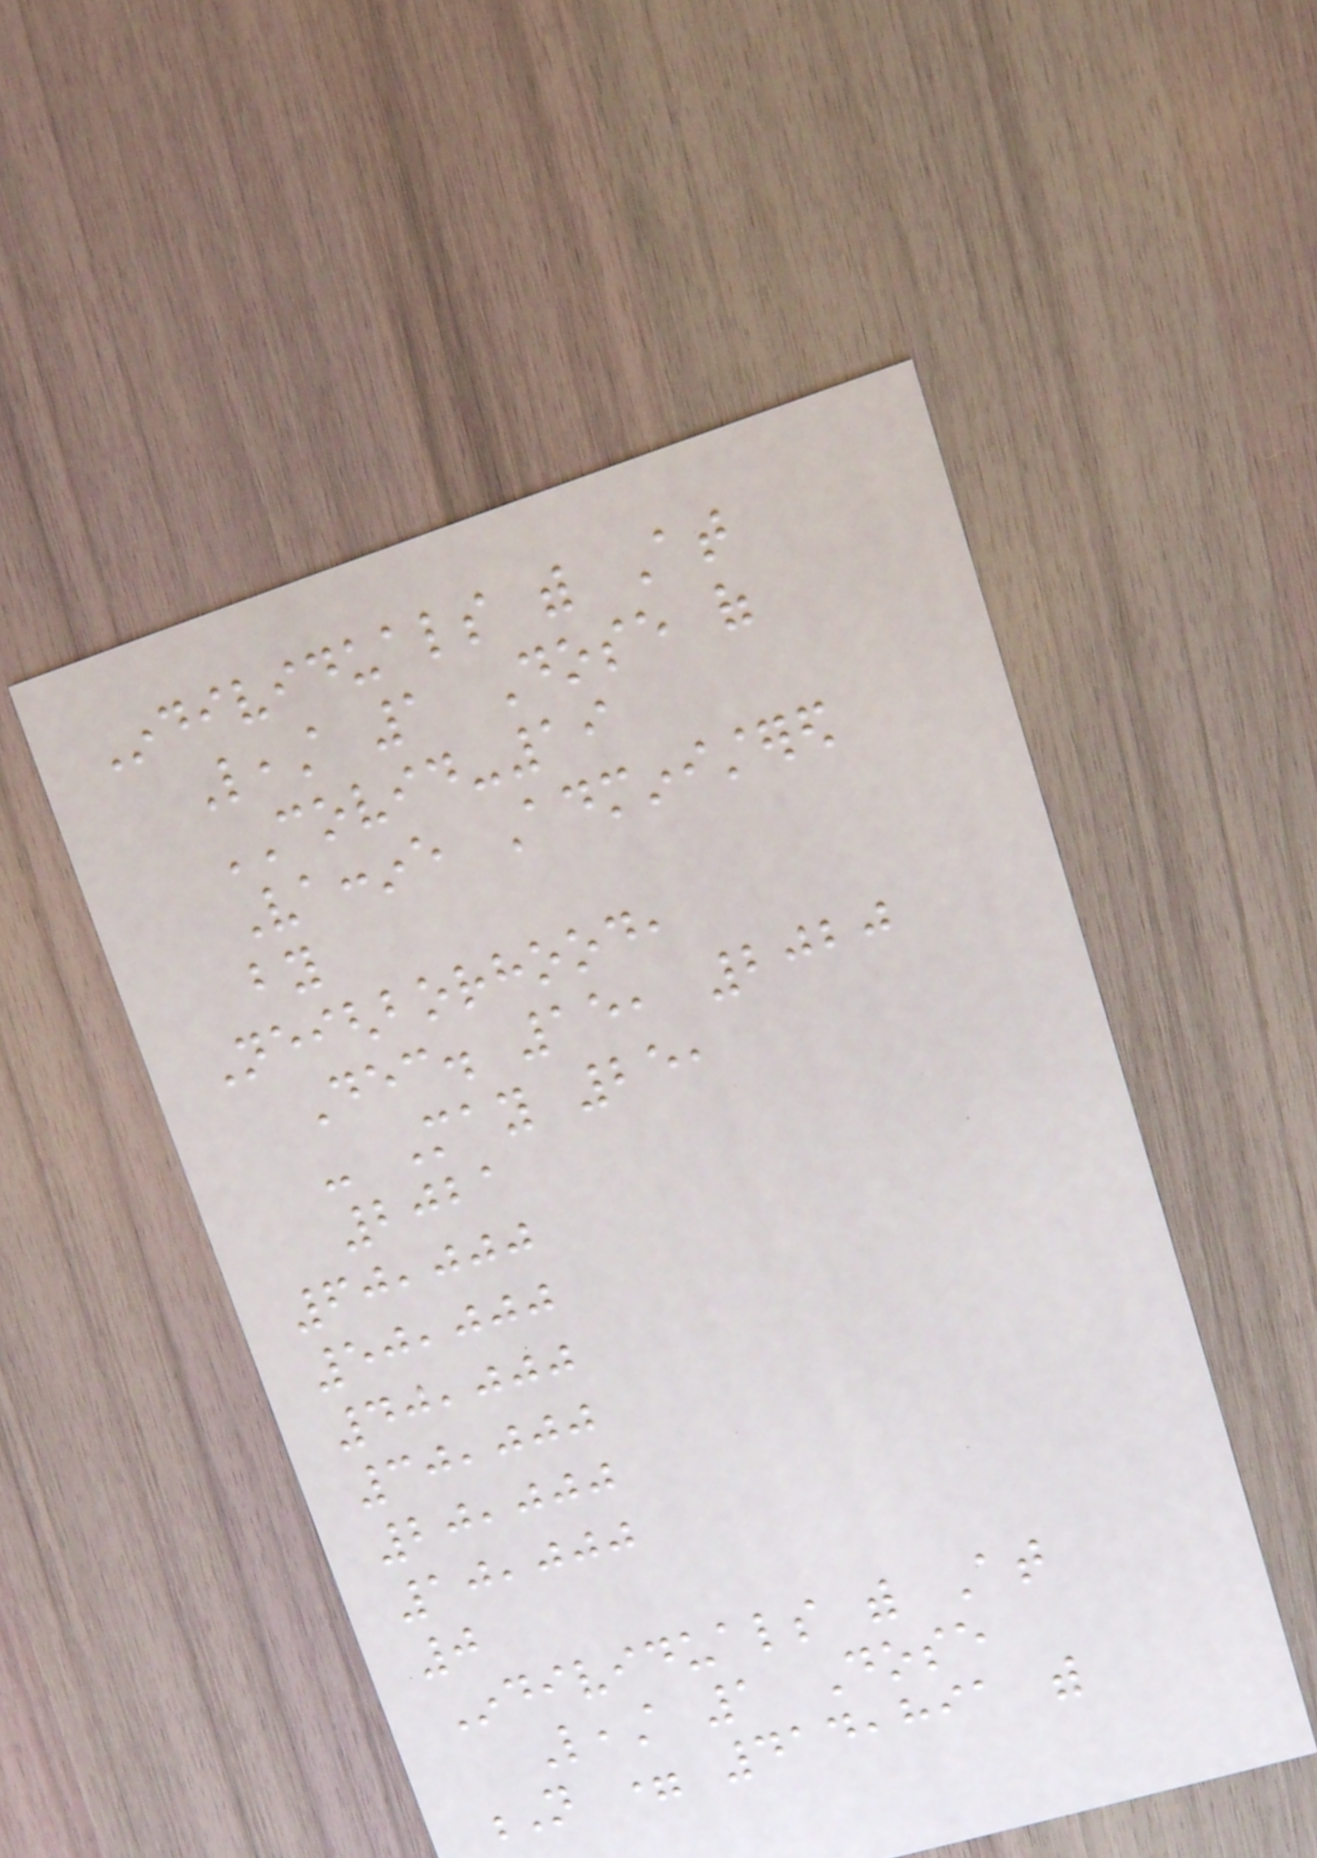Individuals with At
Least 1 Dose of
COVID-19
Vaccine Administered
by
Neighborhood,
Dec. 15, 2020
- May 25,
2021
60,000
50,000
40,000
30,000
20,000
10,000
0
Individuals with At
Least 1 Dose
N = 414,891 with
